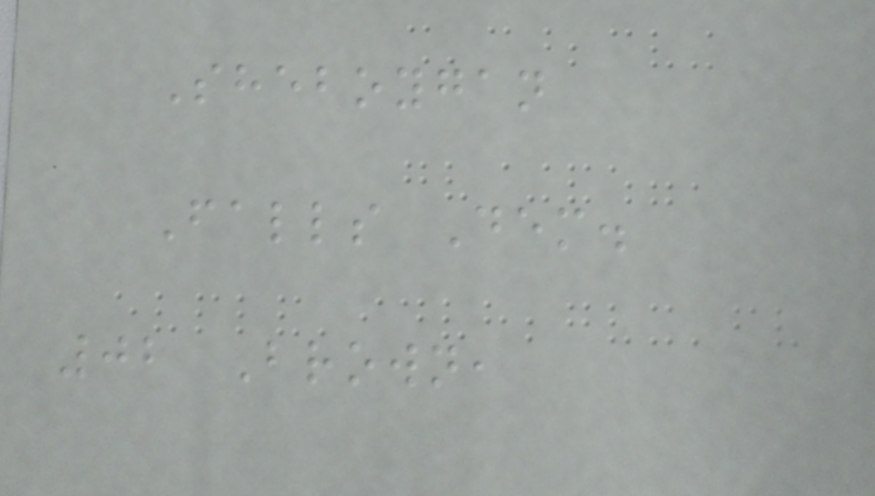Sheboygan
Falls Dem.
02 Brown,
